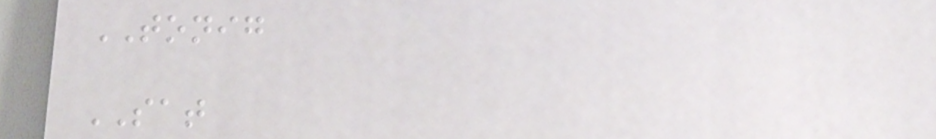TONIG
SAT
